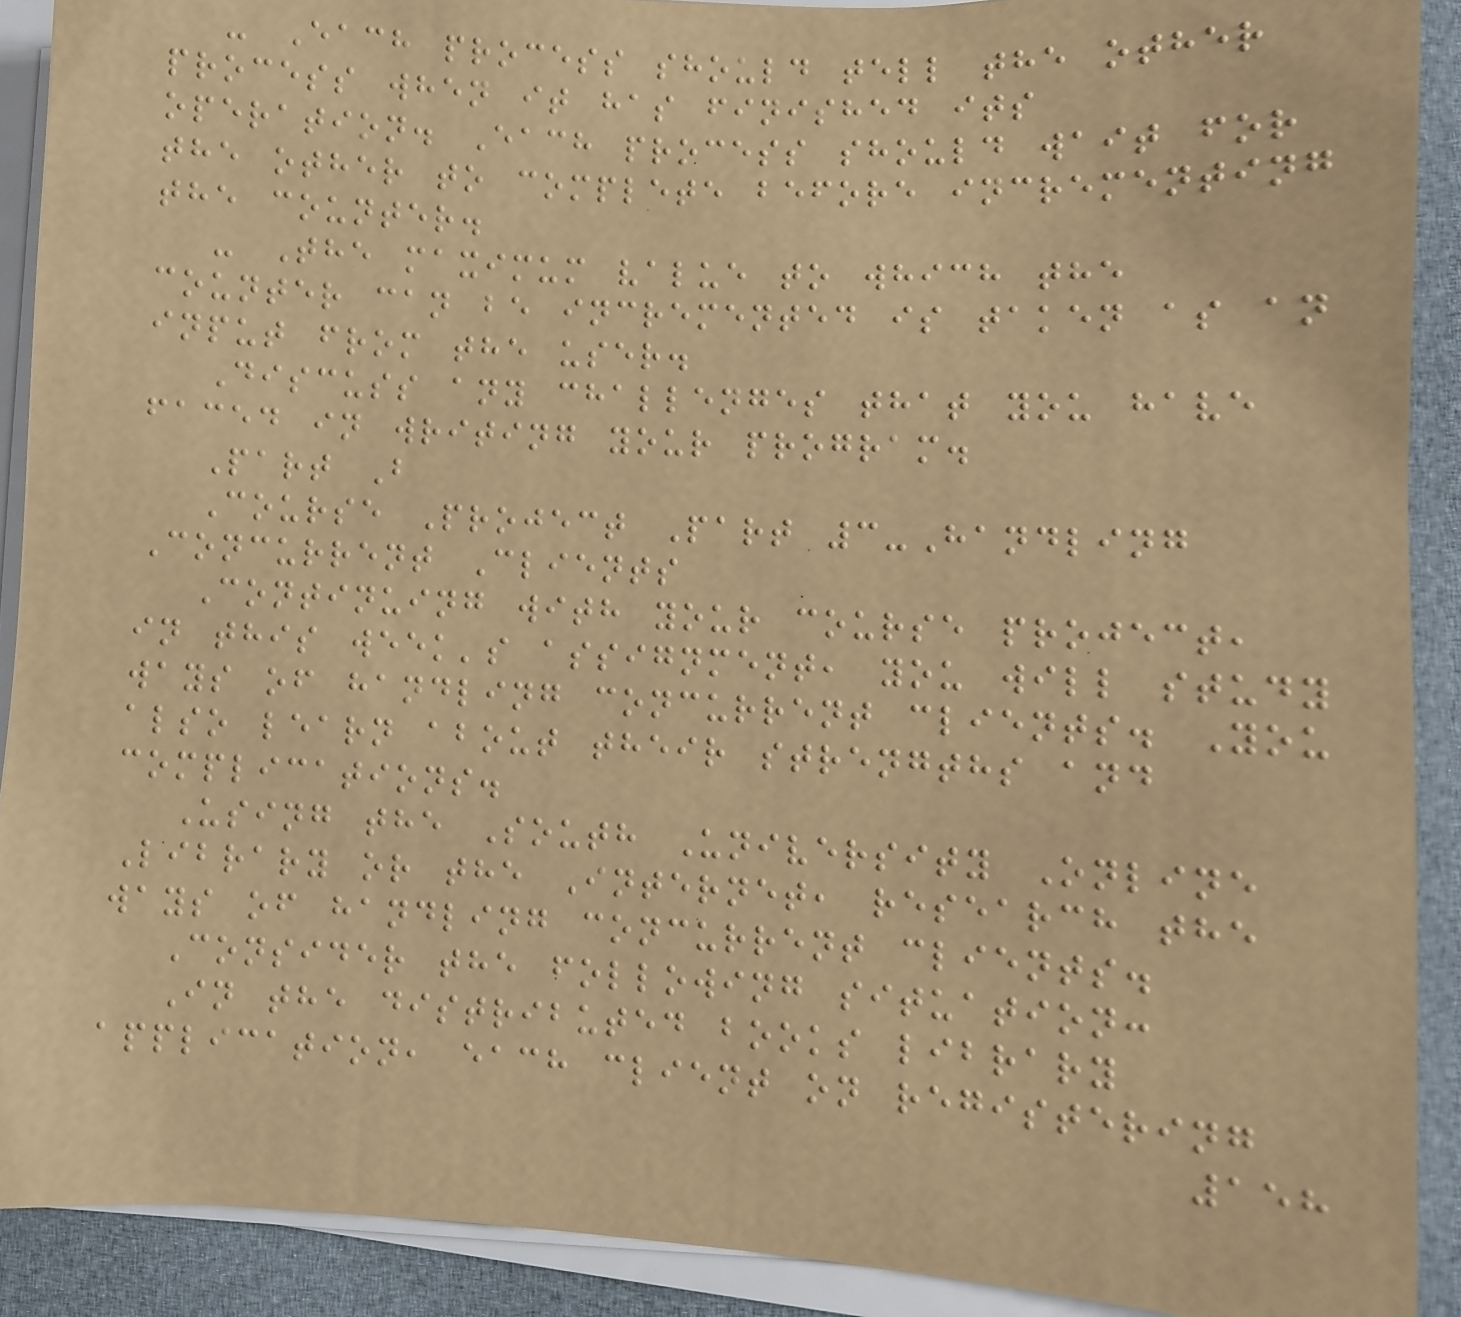- Each process should tell the other
process when it has finished its
operation. Each process should wait for
the other to complete before incrementing
the counter.
- The maximum value to which the
counter can be incremented is taken as an
input from the user.
Discuss any challenges that you have
faced in writing your program.
Part B
Course Project Part 3-Handling
Concurrent Clients
Continuing with your course project,
in this week's assignment, you will study
ways of handling concurrent clients. You
also learn about their strengths and
complications.
Using the South University Online
Library or the Internet, research the
ways of handling concurrent clients.
Consider the following situation:
In the distributed books library
application, each client on registering
158
